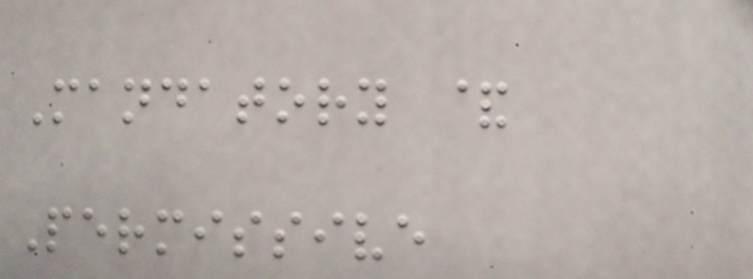Mandatory &
Permissive
